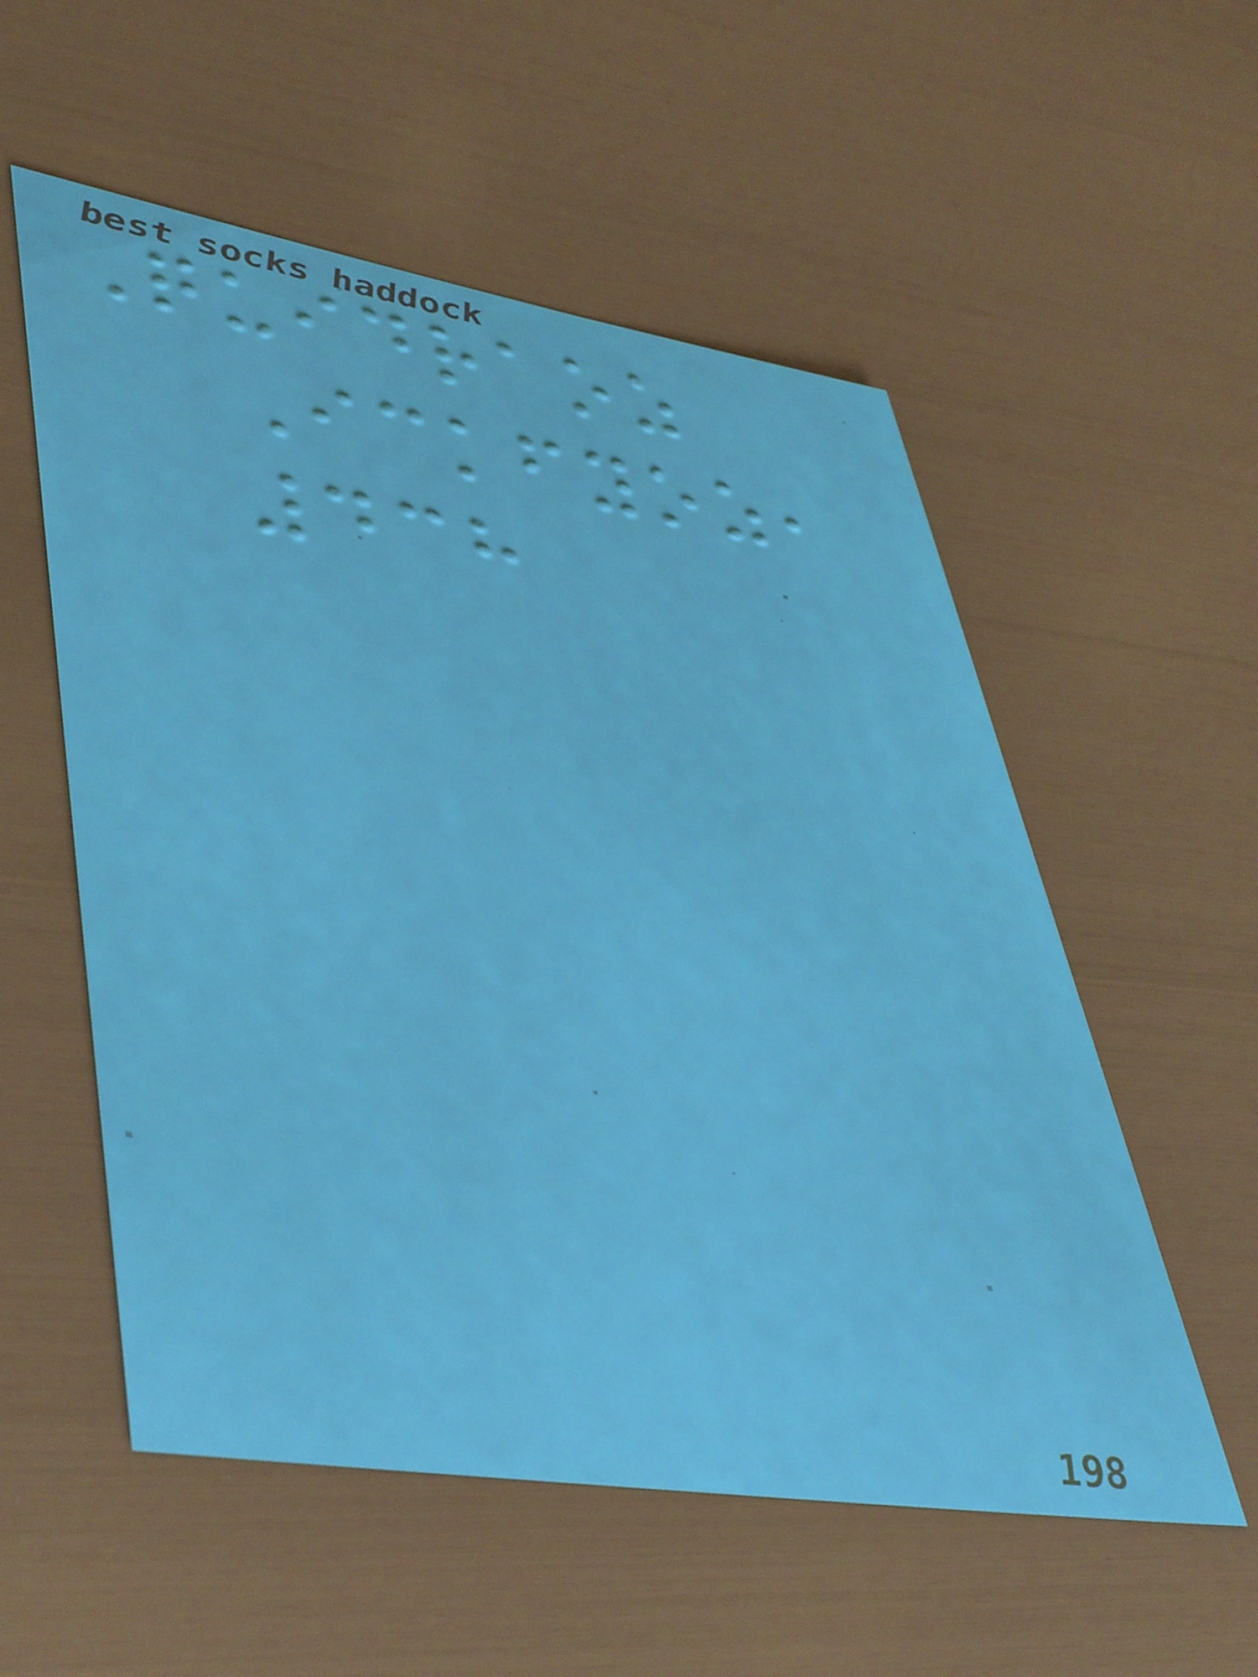Quidraoz
Ickfyoz,
438
